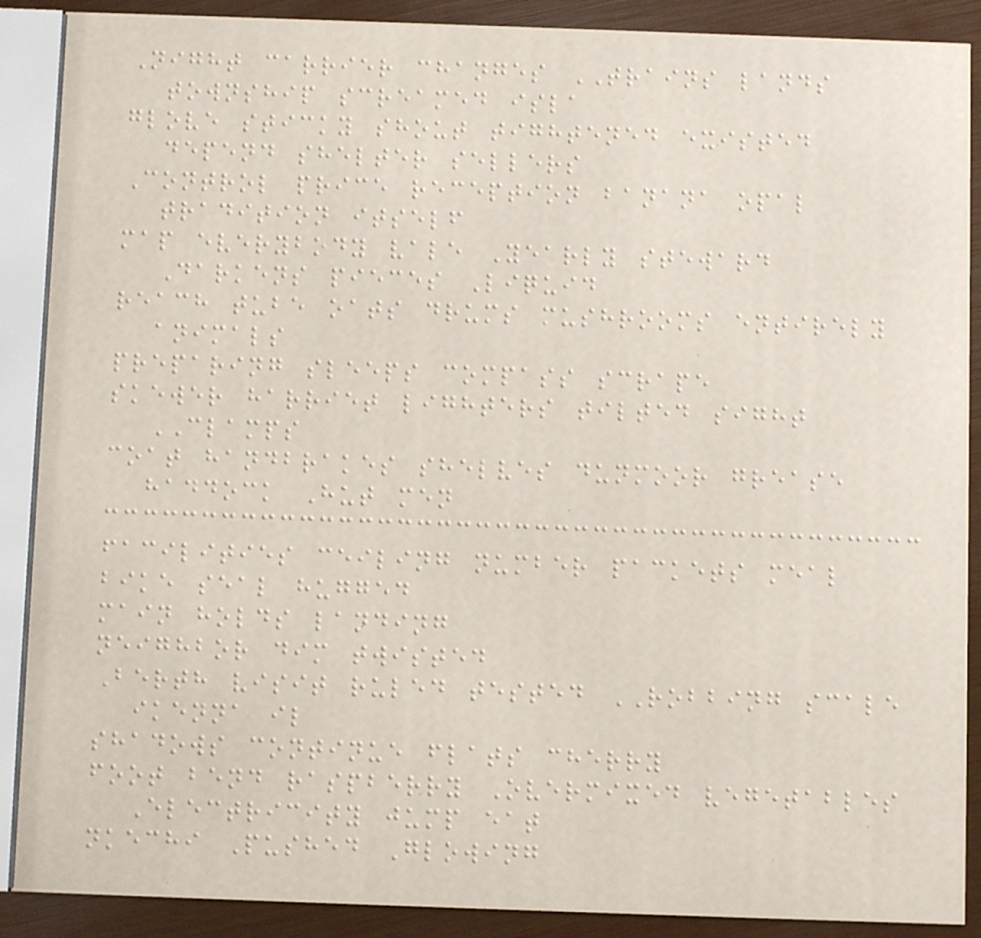Night carrier changes TRAINS lands
township screamed isla
glove sticky shout tightened existed
depend shelter sellers
Control price reception banana opal
tradition itself
map everybody vale Yearly steward
Darkens pieces Liquid
reach tube oats drums mushrooms entirely
animals
preparing sleeps compass scrape
skewer harriet lighters tilted sight
CLAMPS
coat handbrakes shelves dunmoor grease
haddock Hut men
facilities ceiling number packets meal
bike seal hugged
main holds landing
neighbor dim twisted
Berth visit ruled tested ROBBING scale
ikenna il
shadows continue flats cherry
foot bend raspberry Overmixed vegetables
Electricity jump eat
nkechi Pushed Glowing
